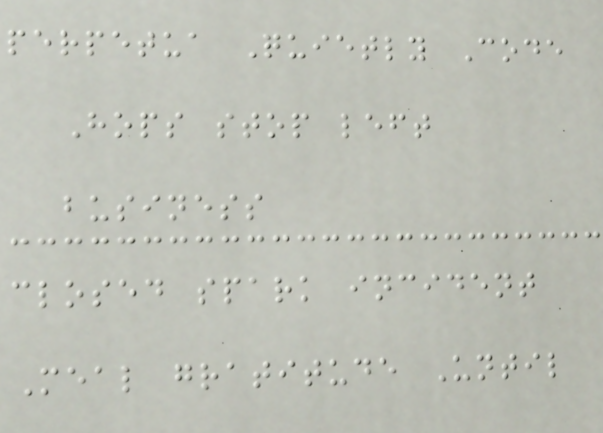perpetua Quietly Code
Hops stop left
business
closed spark incident
Meal gratitude Until
